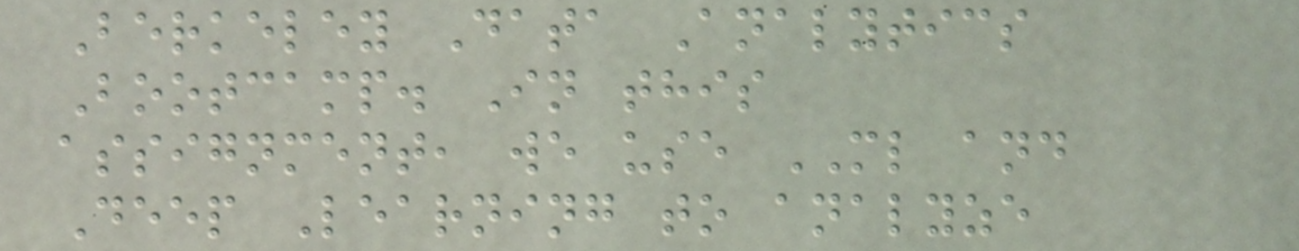Berkeley Data Analytics
Bootcamp. In this
assignment, we use ML and
Deep Learning to analyze
